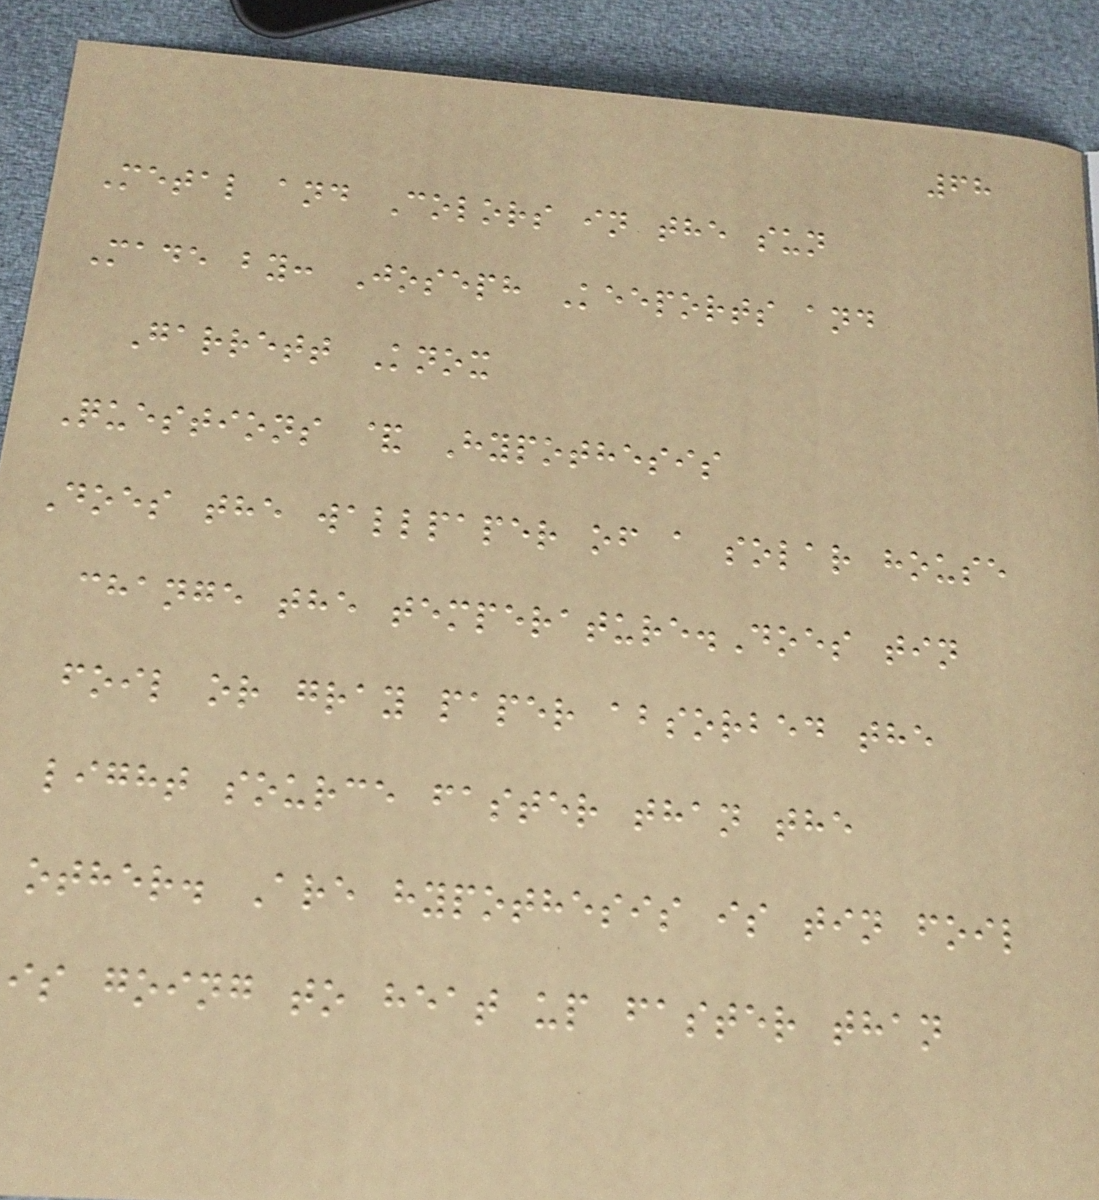68
Metal and Colors in the sun
Made by: Joseph Keeports and
Garrett Knox
Questions & Hypothesis
Does the wallpaper of a solar house
change the temperature.Does tin
foil or gray paper absorbed the
light source faster than the
other. Are hypothesis is tin foil
is going to heat up faster than
